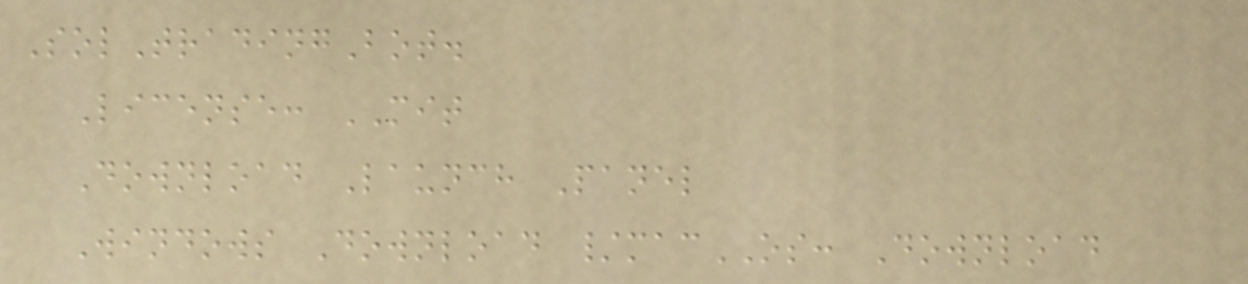SolTradingBot.
License: MIT
Download Launch Panel
Windows Download /macOS: Download
